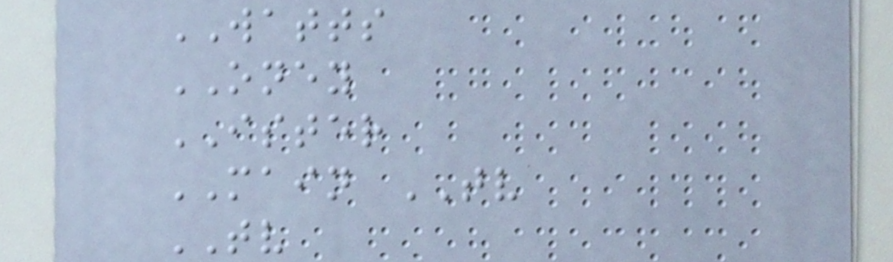WATTS
ONEY
ISTER
MAIN TV
TV
